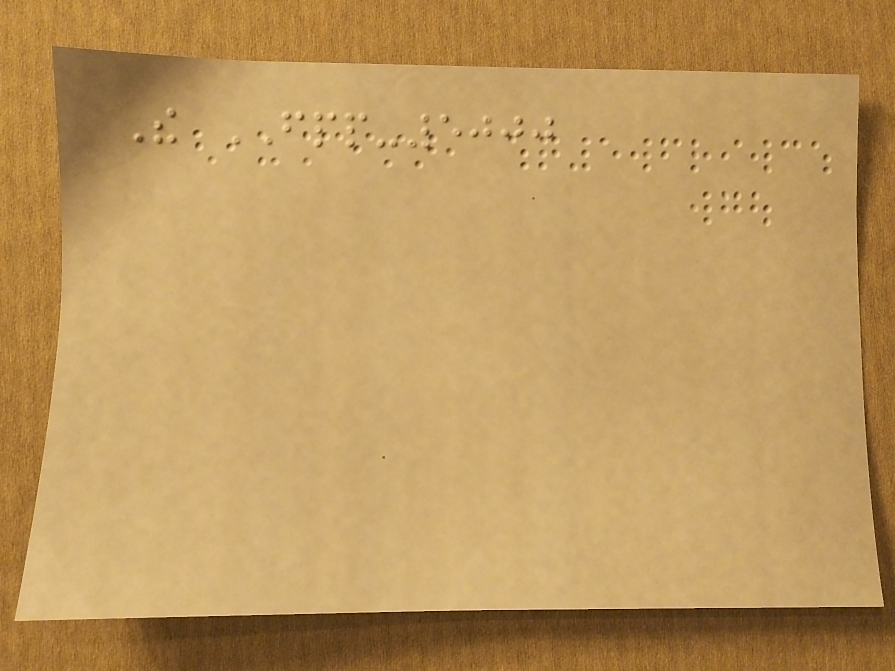The FPP-5000
